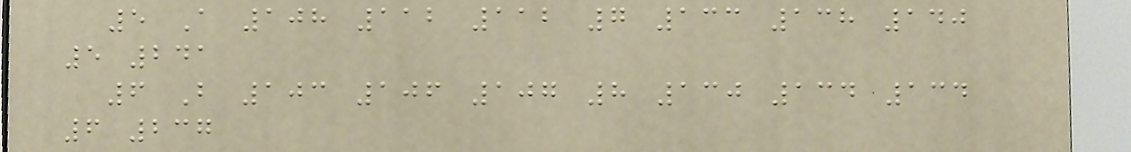5 A 108 112 112 7 133 138 140
5 241
6 B 103 106 107 8 130 134 134
6 237
